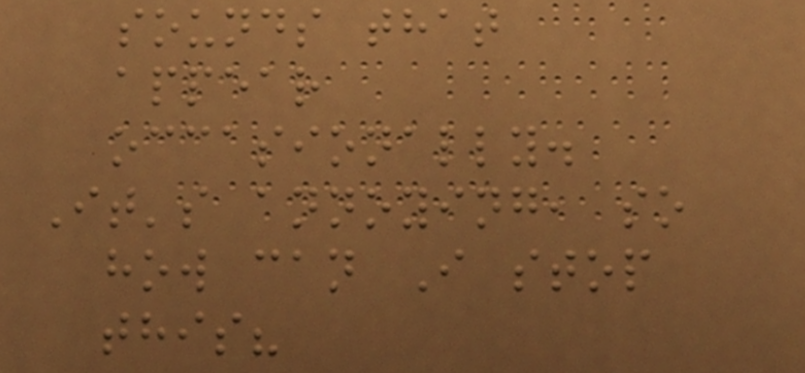sounds that
appear
occasionally.
It's annoying, so
how can I stop
this?
